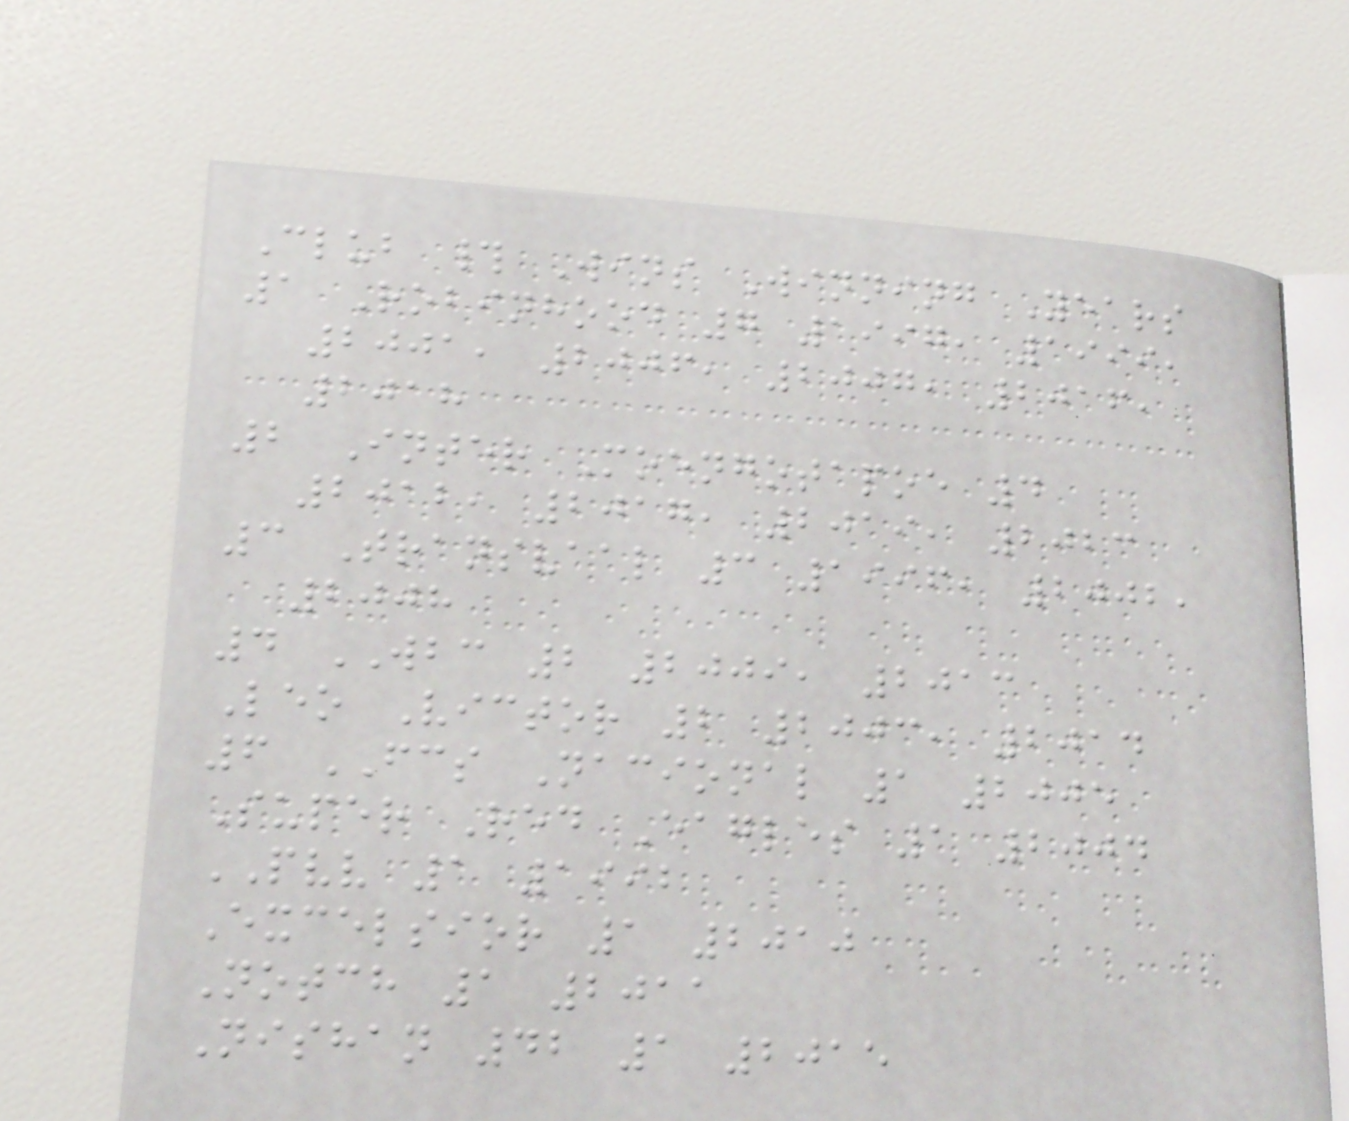Club # Wins Winning Years
1 Robinhood 7 1997, 1999,
2001, 2006, 2007, 2016,
2018
2 Inter Moengotapoe 4
2012, 2017, 2019, 2023
3 Transvaal 3 1996, 2002,
2008
4 WBC 2 2009, 2013
Leo Victor 2 2003, 2014
6 FCS Nacional 1 2005
Super Red Eagles 1 2004
PVV 1 1992
Excelsior 1 2010
Notch 1 2011
Nishan 42 1 2015
